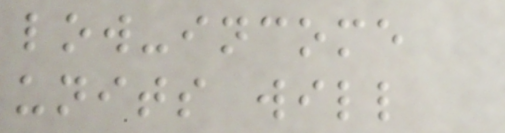low-income
units will
